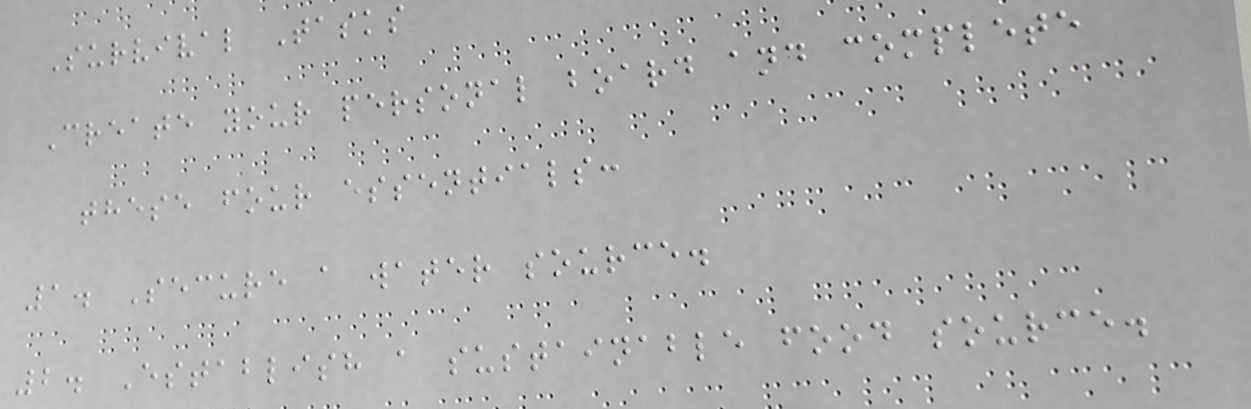Survival Tasks
Create your personal board and complete
these four essentials:
1. Secure a water source.
2. Establish a sustainable food source.
